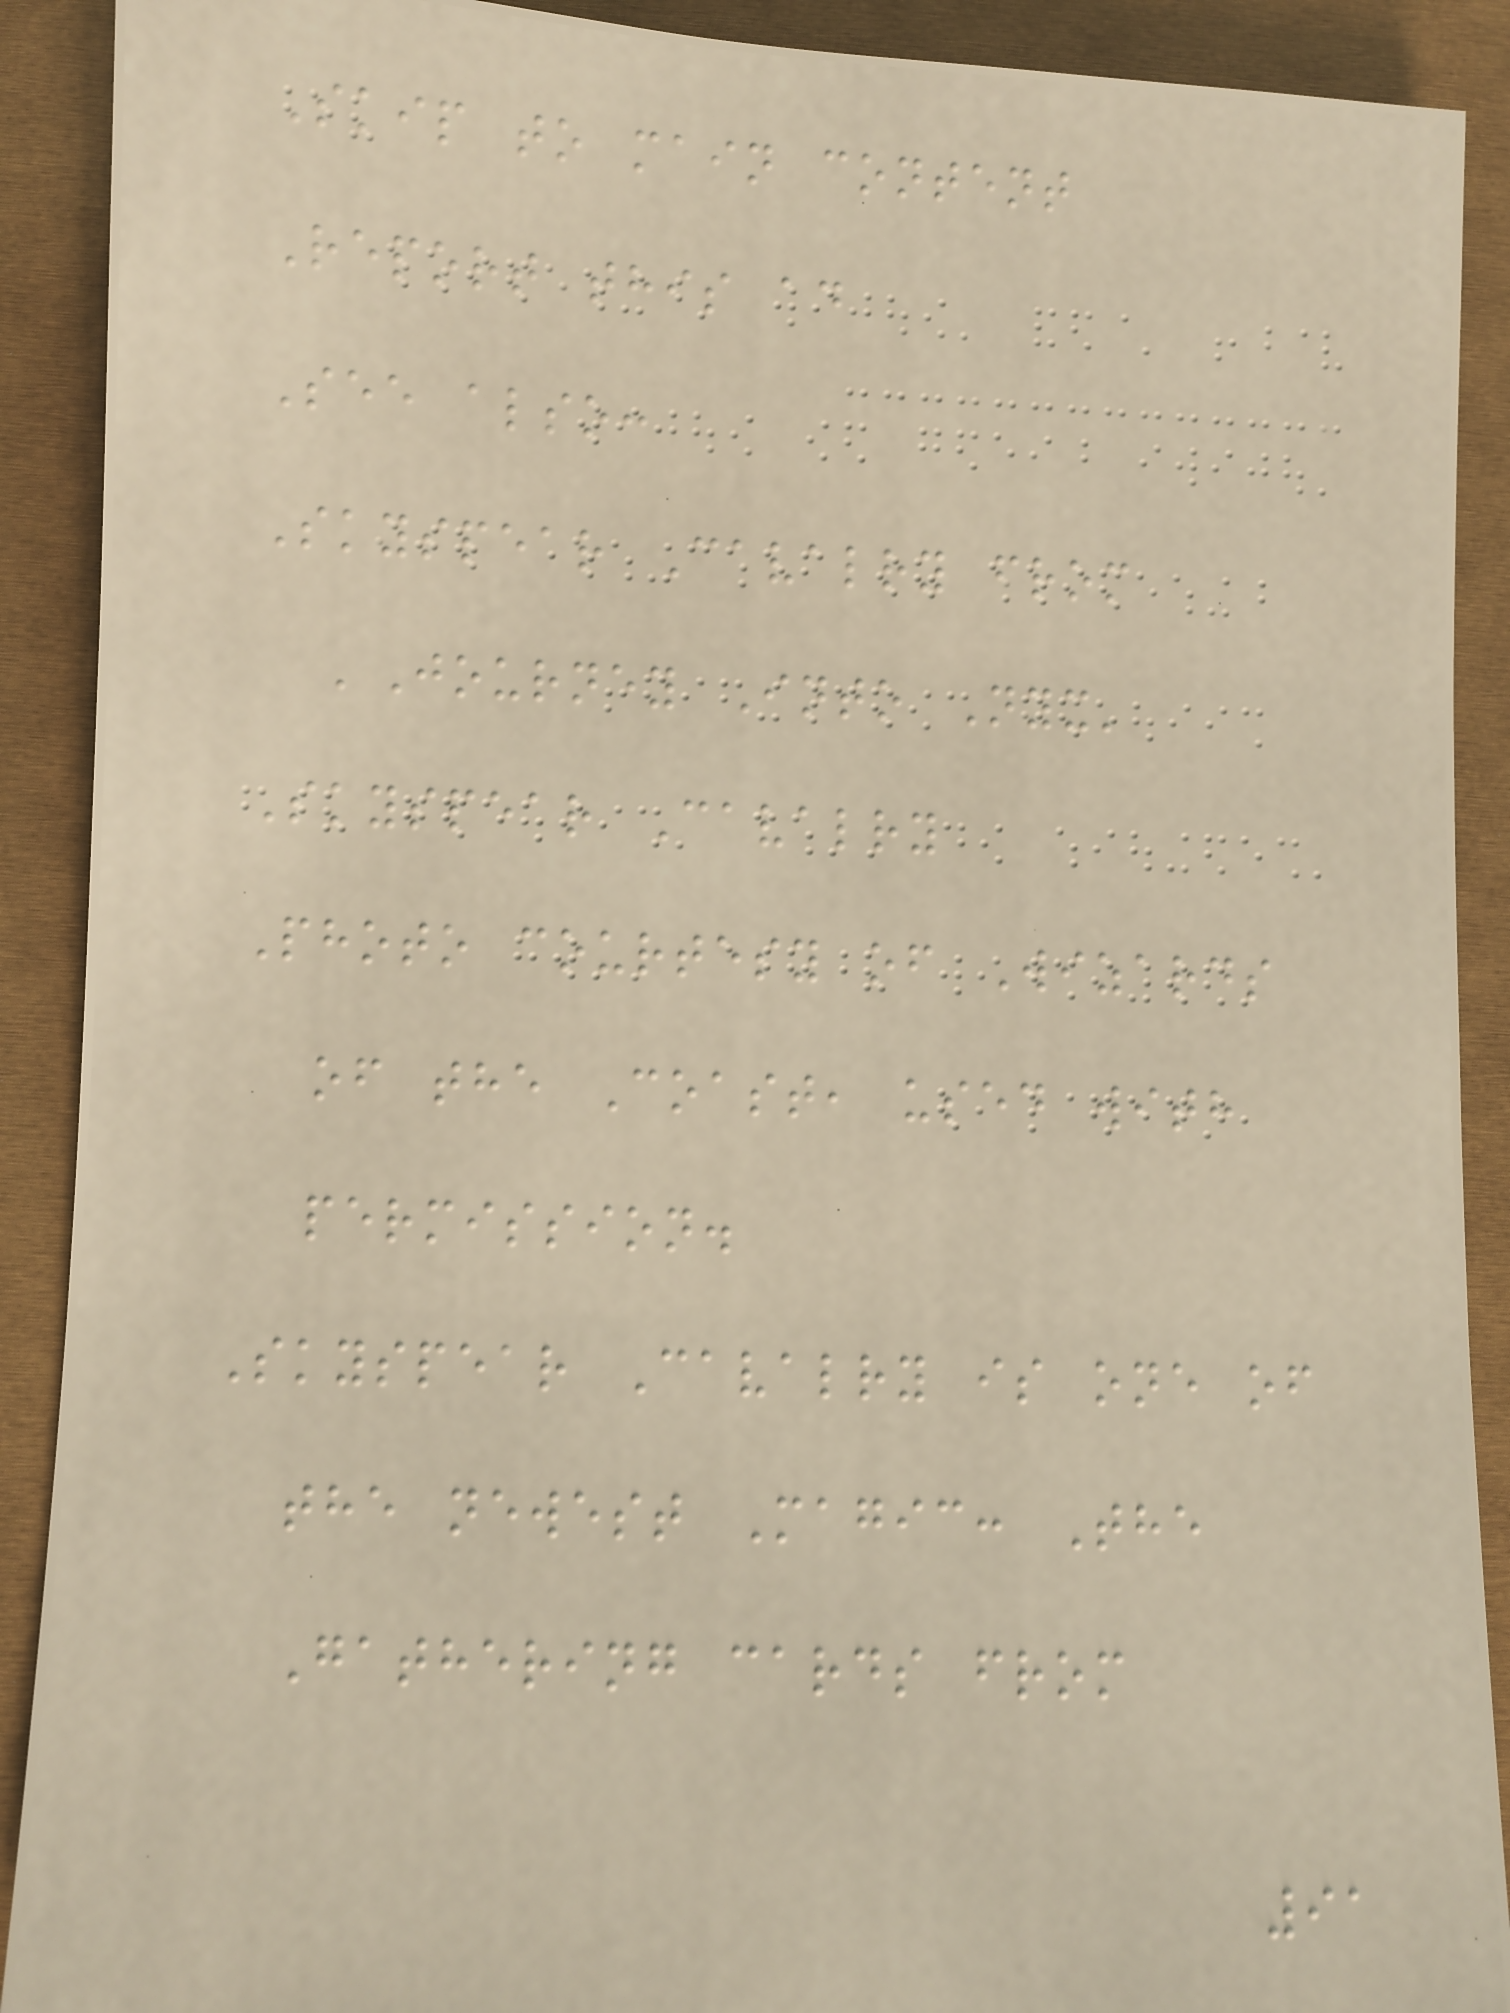Skip to main content
Report this ad
See also:
Skyspear Cavalry from
'Journey Into Nyx'
Skyspear Cavalry
Photo courtesy of Wizards
of the Coast, used with
permission.
Skyspear Cavalry is one of
the newest Magic: The
Gathering cards from
91
